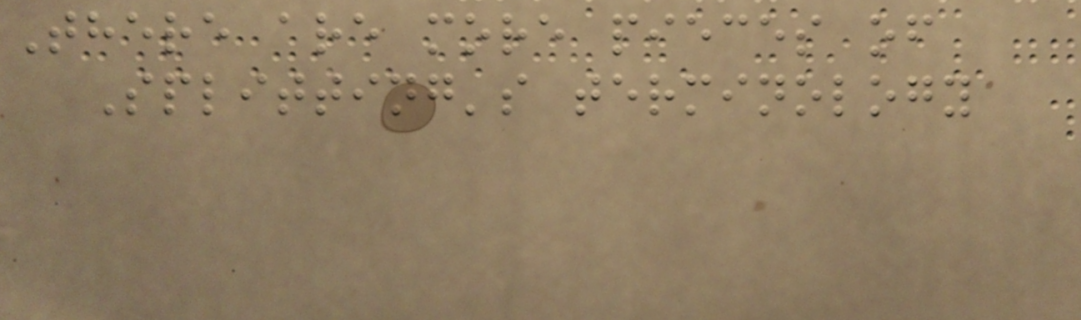There are more pieces of
Splitting's terminology
